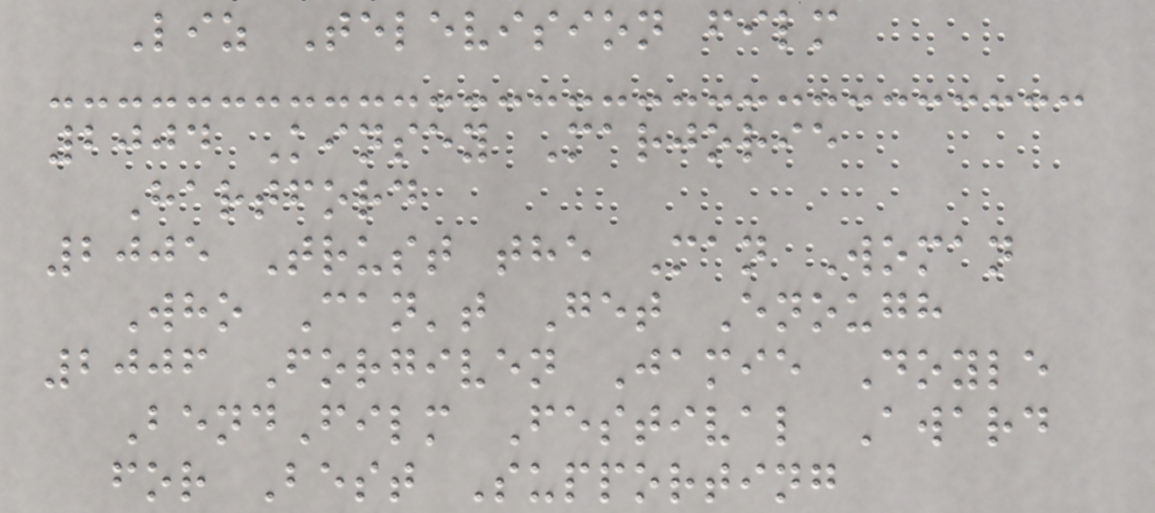Liz Television film
2004 Kinsey Marjorie
Hartford
2005 Trust the Man Woman
Who Can't Get Enough
2006 Forgiven Jamie Doyle
BendFilm Festival Award
for Best Supporting
